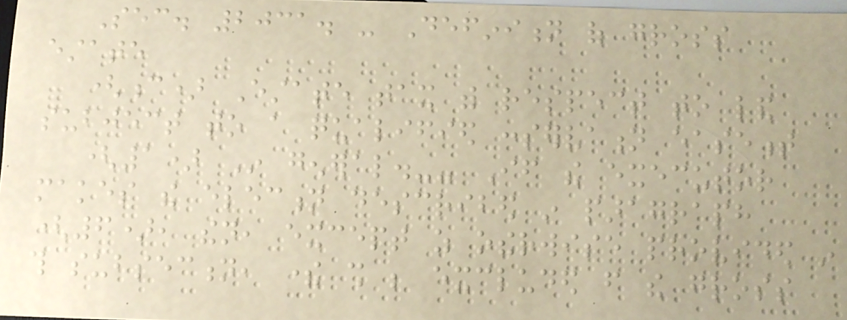Sec. 2031. - Definition of gross
estate
(c) Estate tax with respect to land
subject to a qualified conservation easement
(1) In general.-- If the executor
makes the election described in paragraph
(6), then, except as otherwise provided in
this subsection, there shall be excluded from the gross
